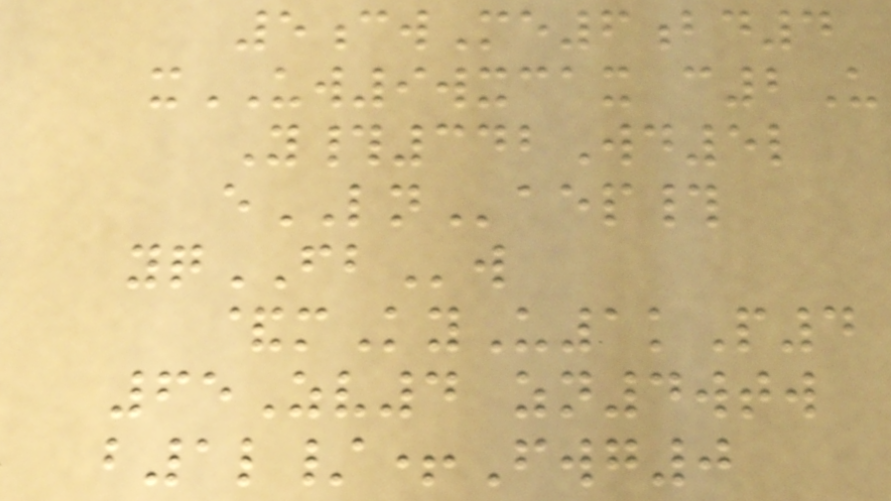5cwMe6bd4
xUW9wxcax c2U
Y#342Wd5l
eLNaep#
yqFBw
&mKyU1kP4
65Zv4 zn4wtw
b1l/+Fwg0
